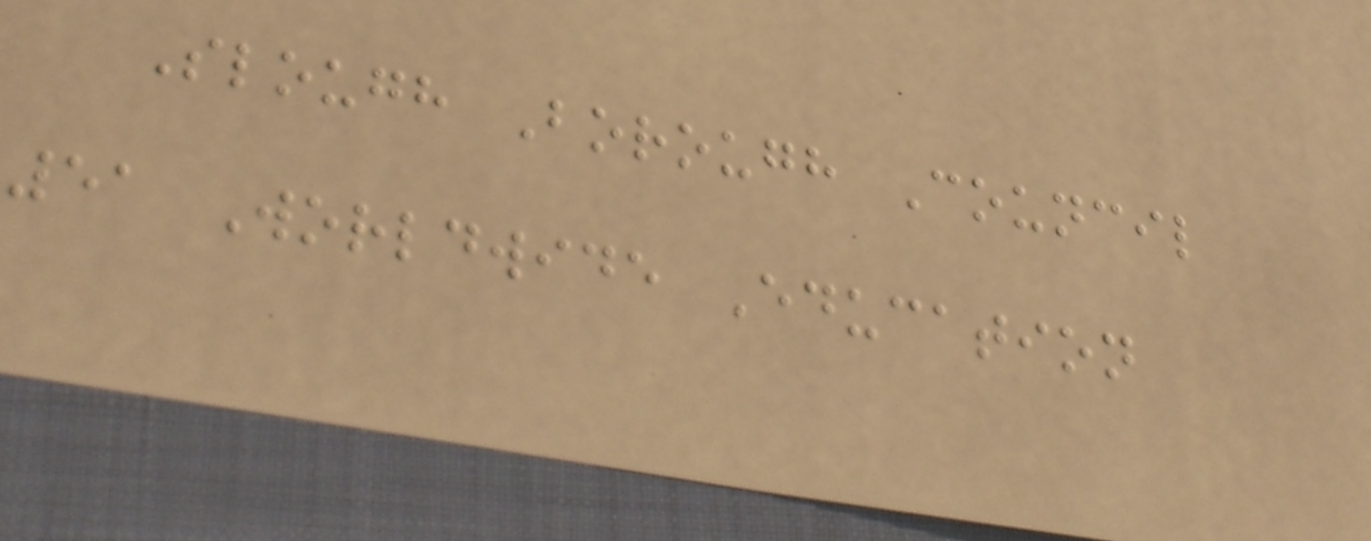Slough Borough Council
51 Worldwide Education
